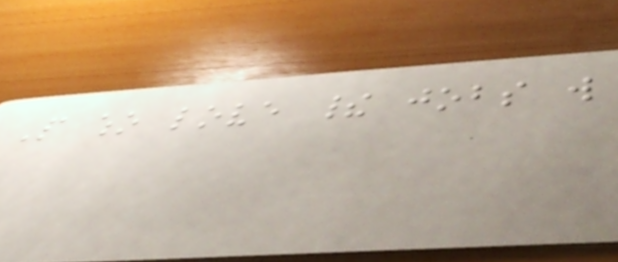People who love their jobs will
